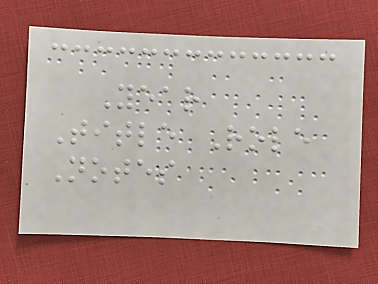Year
Title Role
Notes
